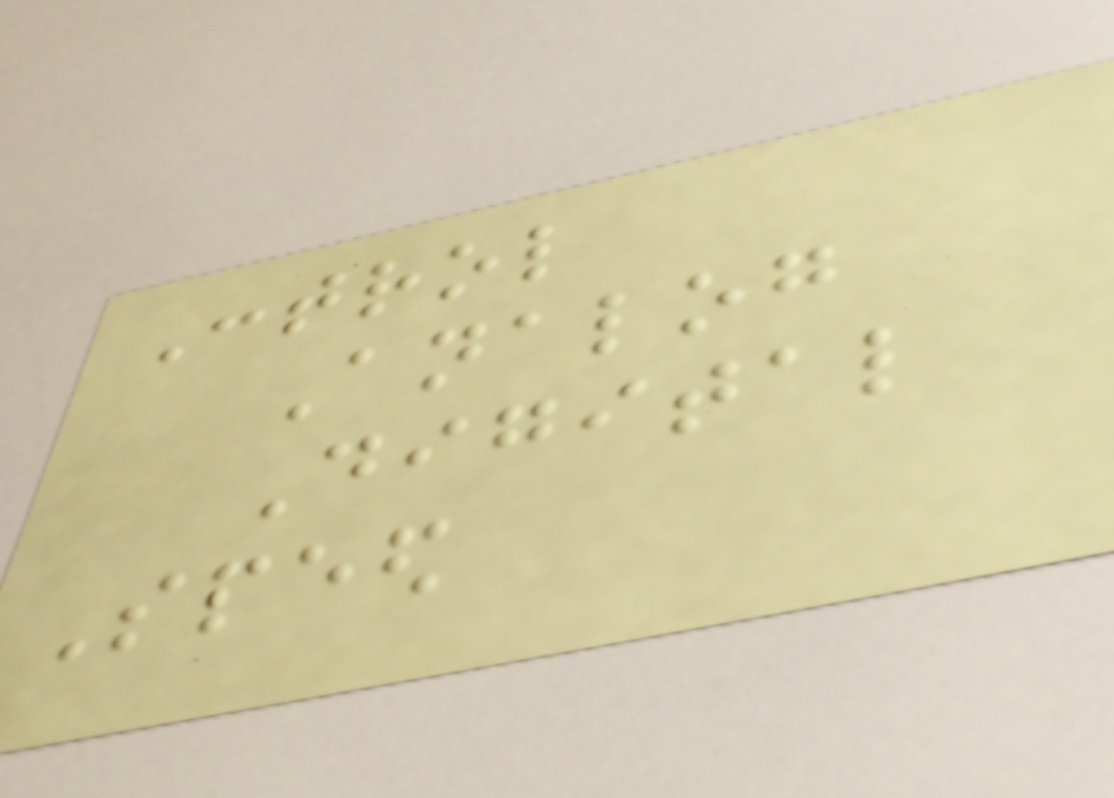Control
Analog
Digital
Speed
